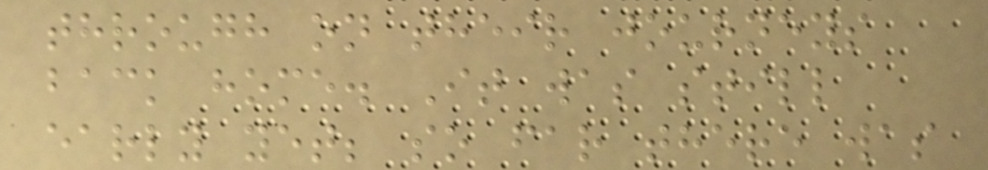through on their journeys
back home. It was still
early yet; so far there was
